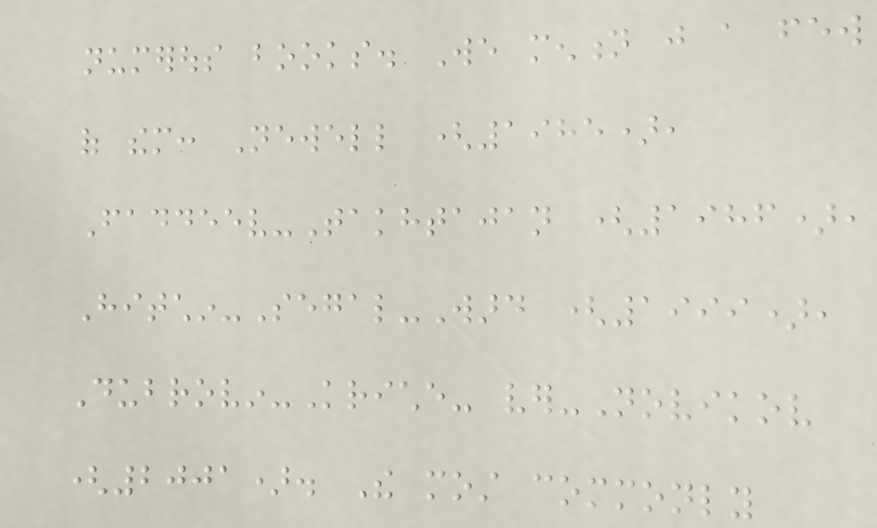numerous books. We mention just a few
of them: Newell (1985),
Faddeev-Takhtajan (1986),
Hitchin-Segal-Ward (1999),
Dubrovin-Kriche- ver-Novikov
(2001). The most commonly
